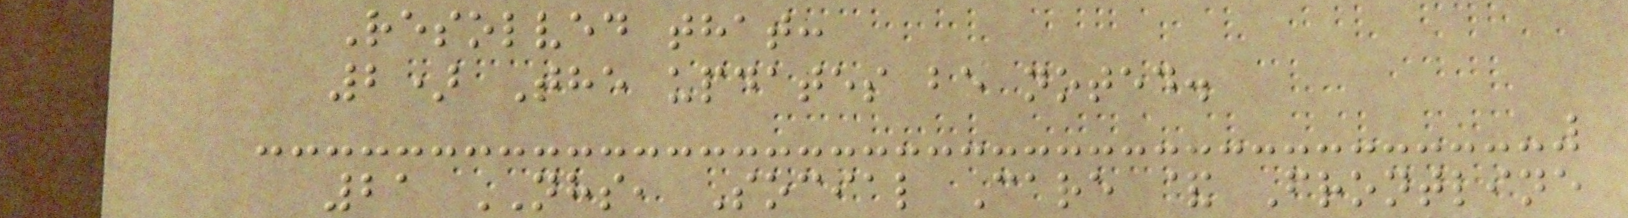Resolved that:
2) The updates be noted.
21 NHS, Social Care & Frontline
